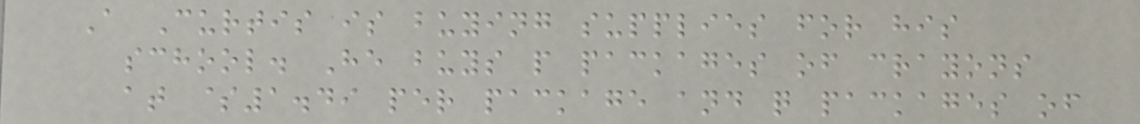A Curtis is buying supplies for his
school. He buys p packages of crayons
at $1.49 per package and q packages of
